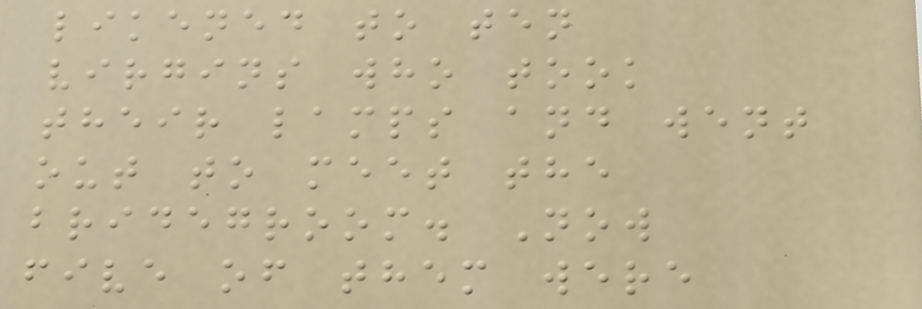likened to ten
virgins who took
their lamps and went
out to meet the
bridegroom. Now
five of them were
